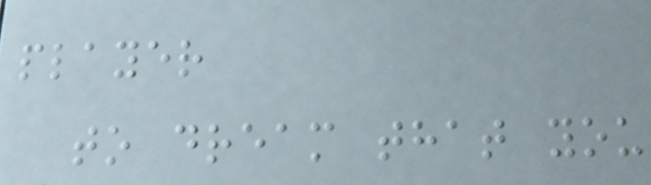player
to dream that you
